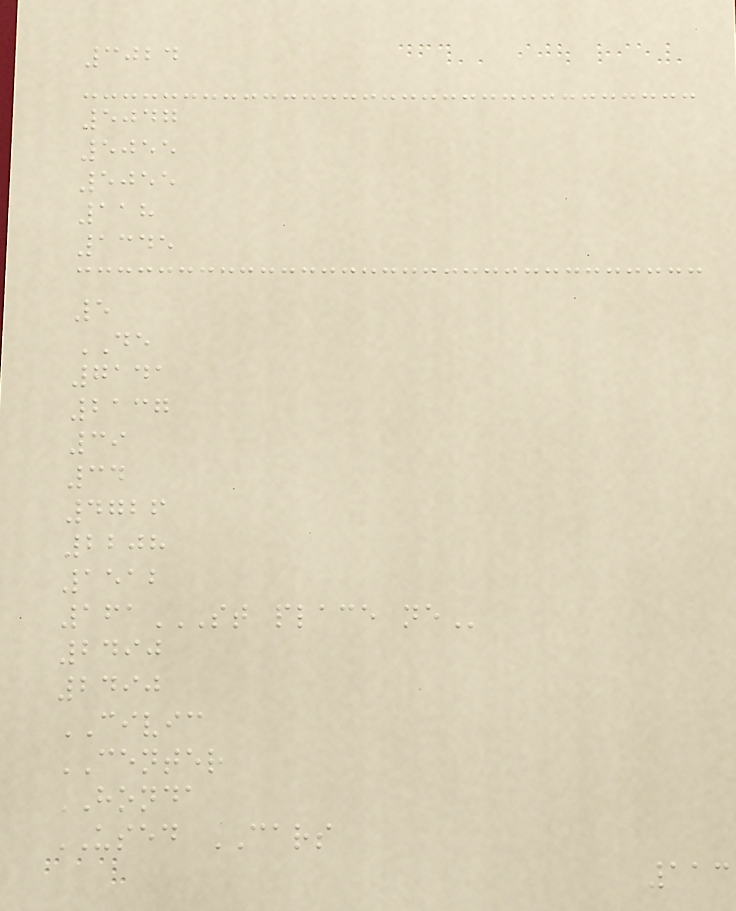3024
5047
5055
5055
118
1345
5
DE
7141
2137
39
34
4726
2208
1512
161ST PLACE NE
2490
2490
CIVIC
CENTER
HONDA
USED CARS
113
